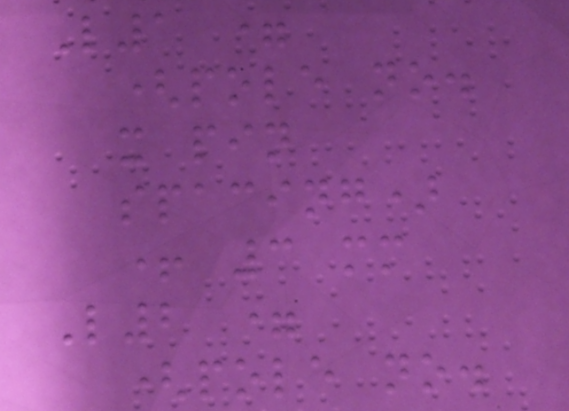L1 =
(pole no.
x pin
spacing)
+ 3 mm
L2 =
(pole no.
